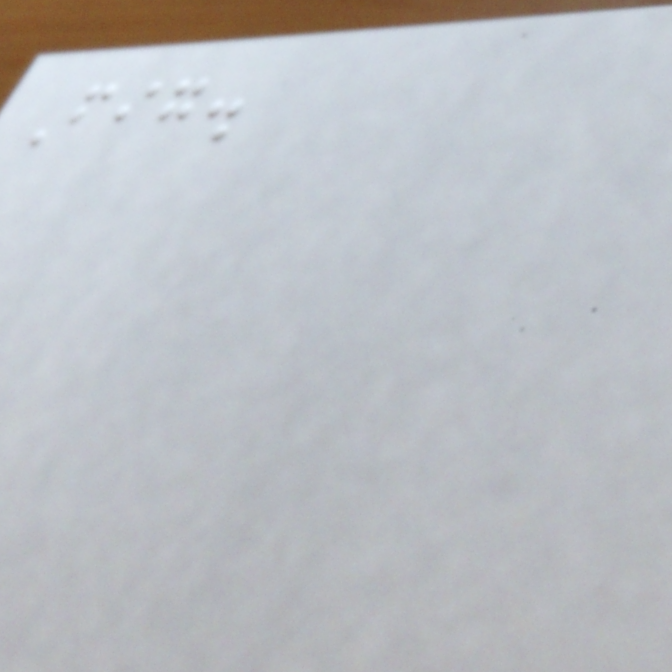Fig.
